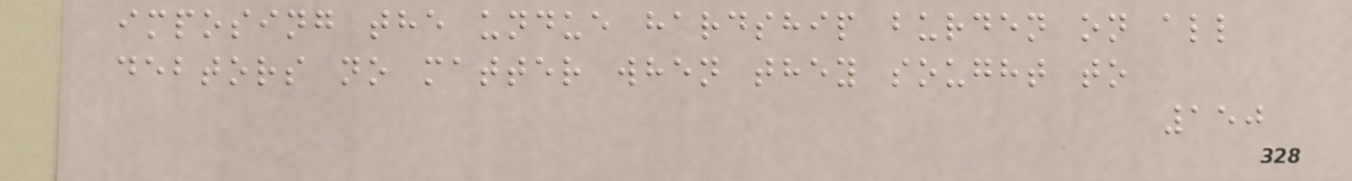imposing the undue hardship burden on all
debtors no matter when they sought to
150
